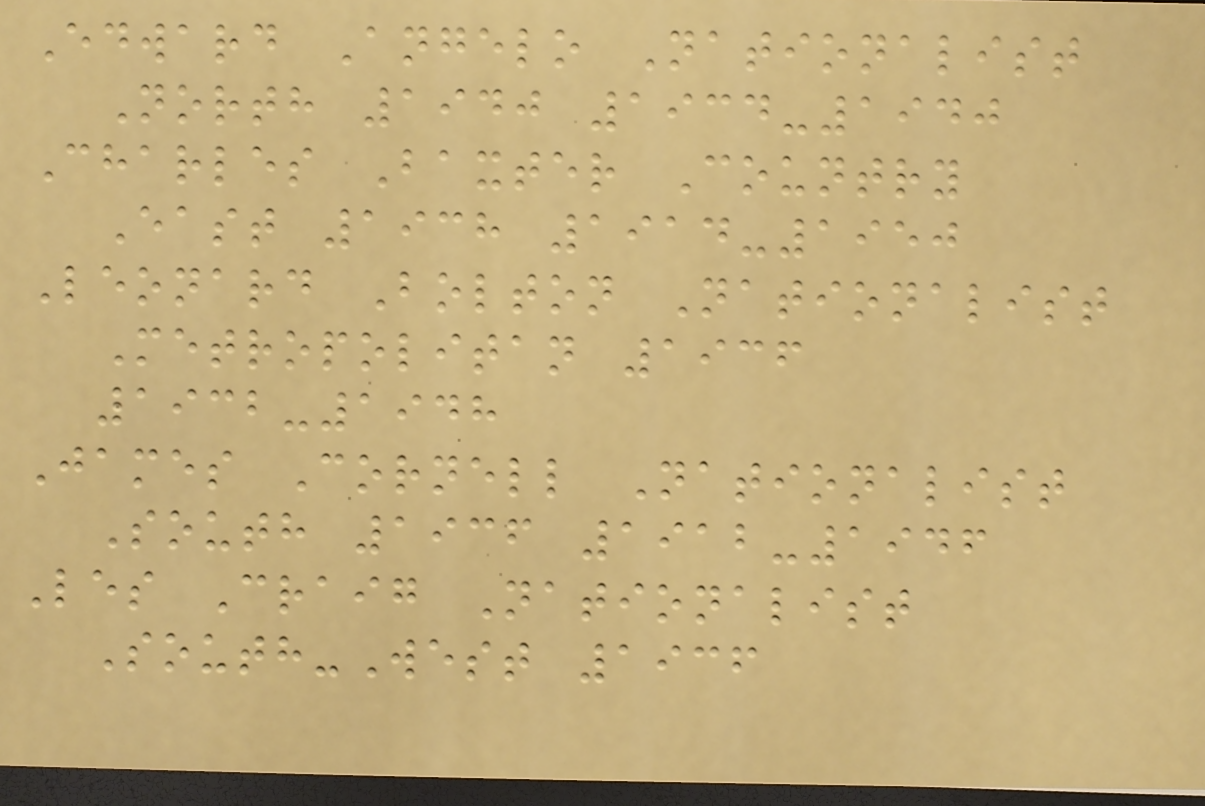Edward Angelo Nationalist
North 1940 1934-1940
Charles Baxter Country
East 1938 1914-1950
Leonard Bolton Nationalist
Metropolitan 1936
1932-1948
James Cornell Nationalist
South 1936 1912-1946
Les Craig Nationalist
South-West 1936
